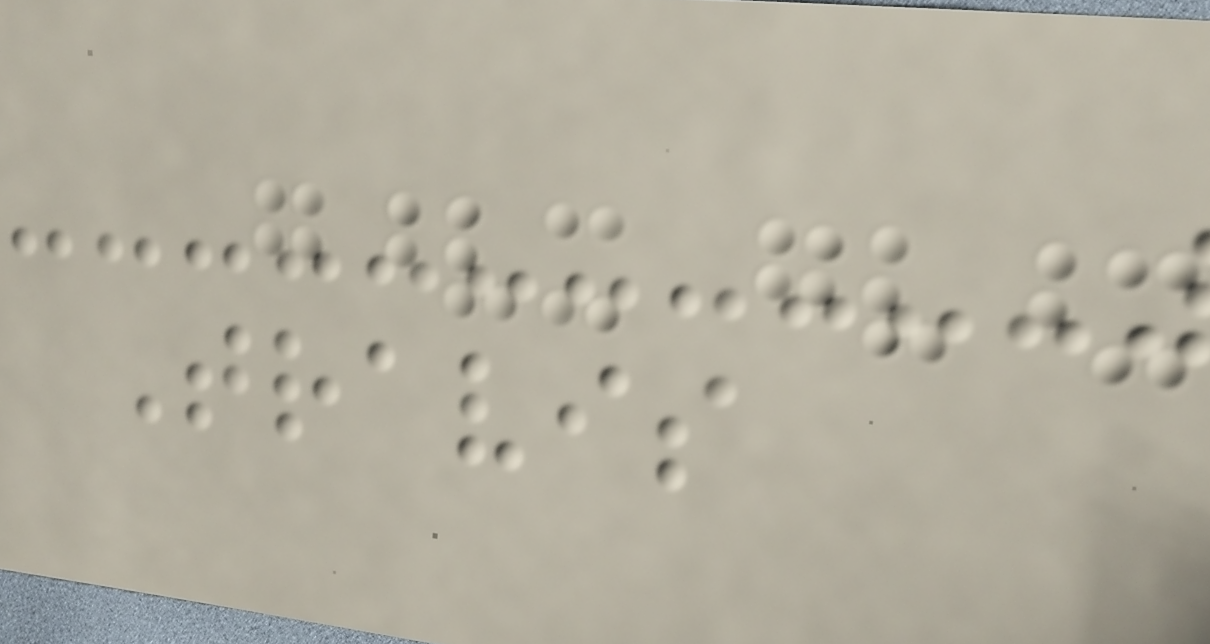Travis
